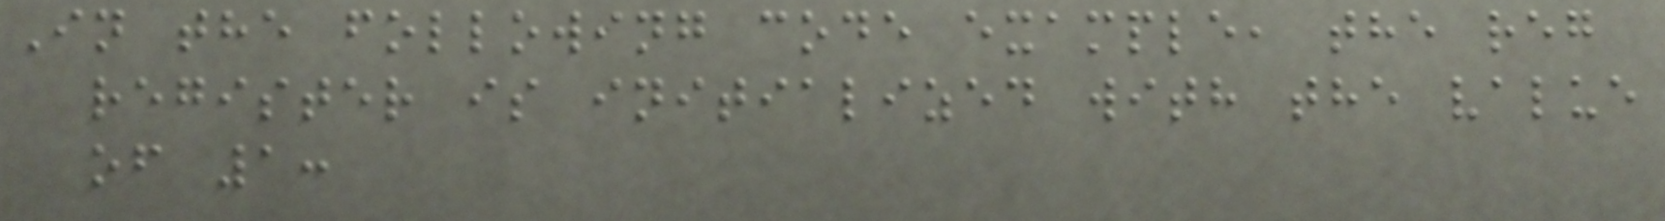In the following code example, the reg
register is initialized with the value
of 1:
